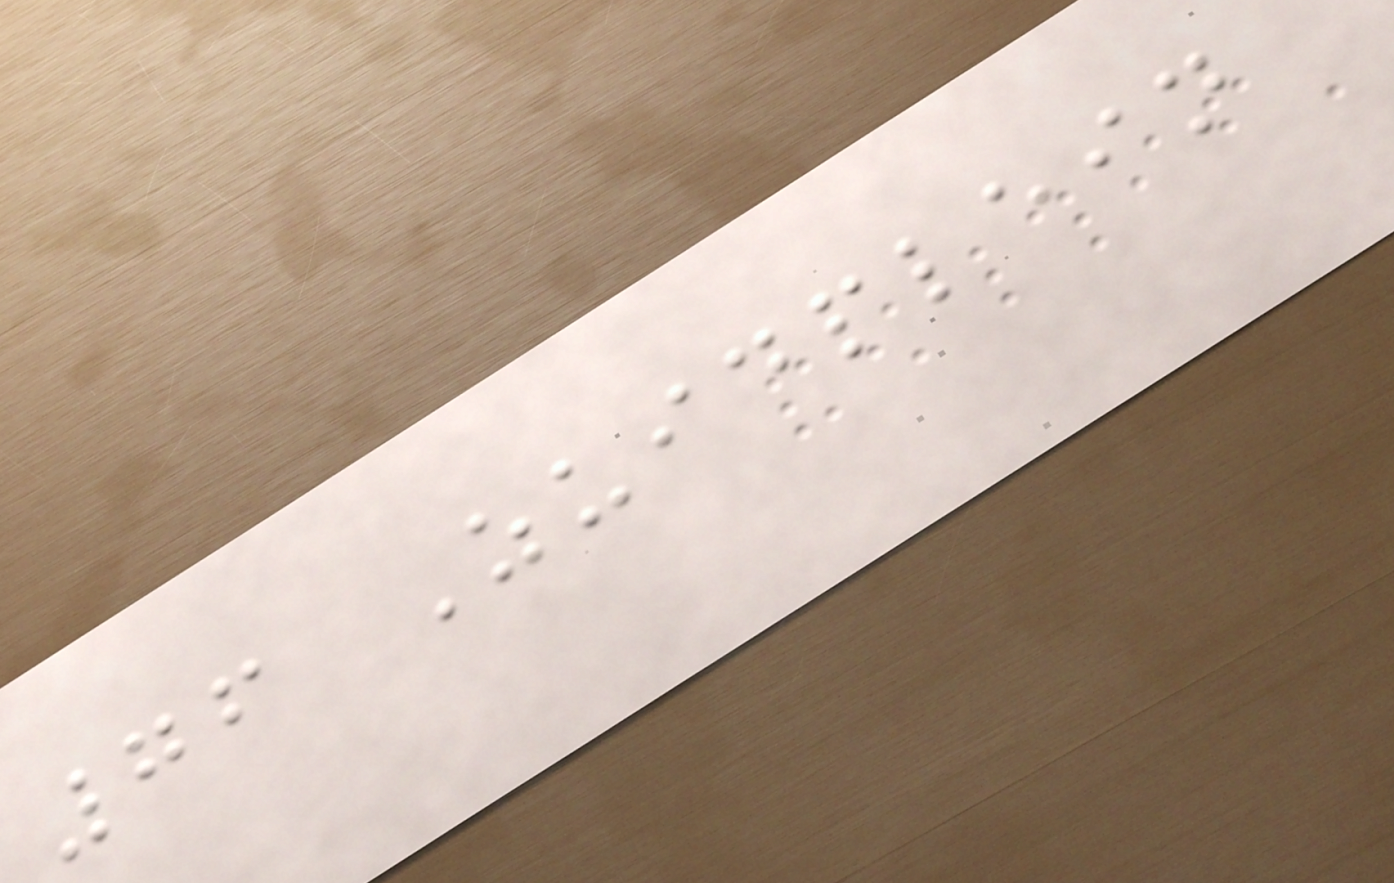76 Zuidplein
